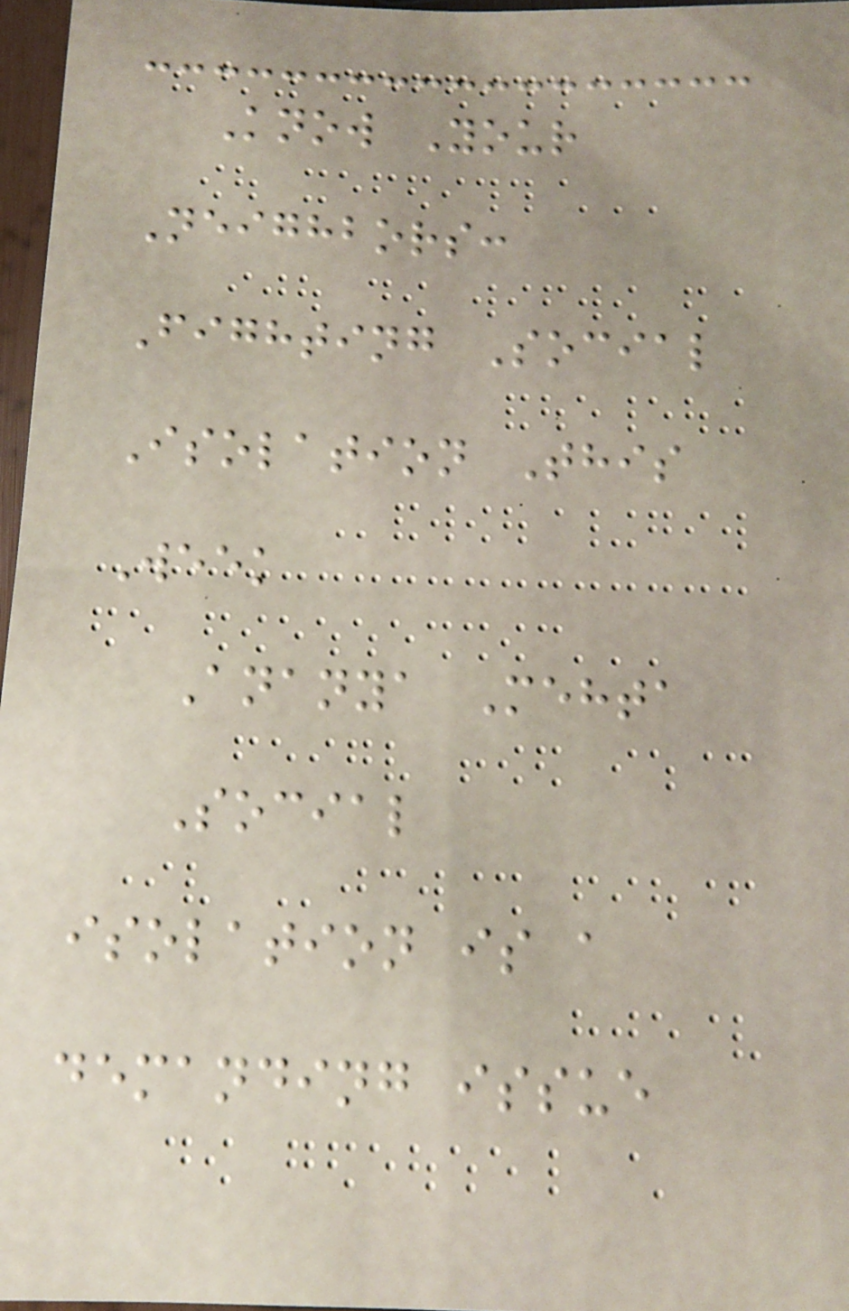Know Your
Neighbors:
Fighting Social
Isolation This
Week
Ananya Mehta
Social
isolation is a
demanding issue
